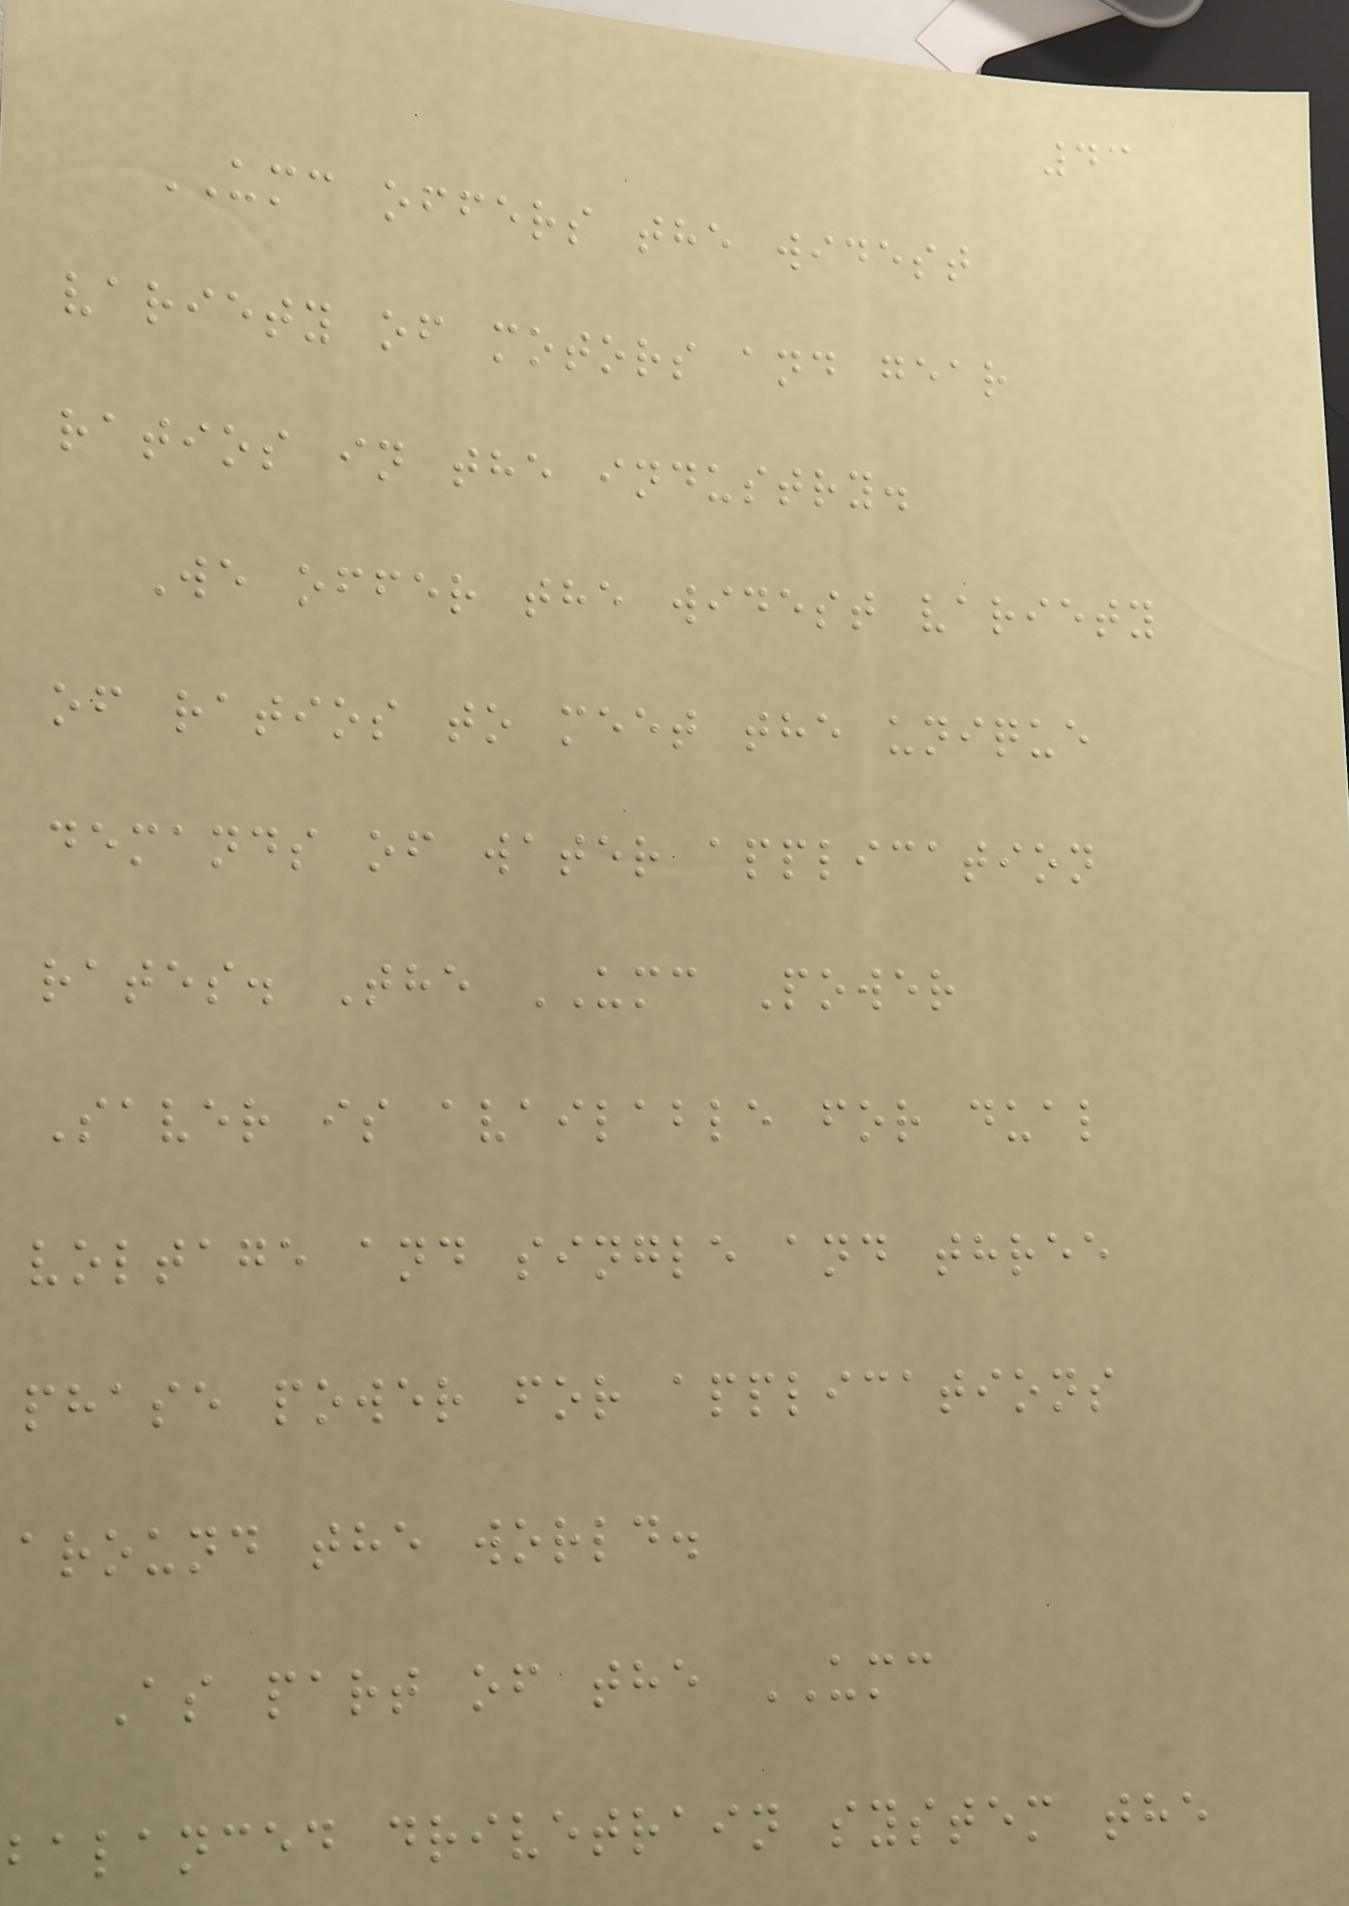43
UMC offers the widest
variety of motors and gear
ratios in the industry.
We offer the widest variety
of ratios to meet the unique
demands of water application
rates. The UMC Power
Saver is available for dual
voltage and single and three
phase power for applications
around the world.
As part of the UMC
balanced drivetrain system the
